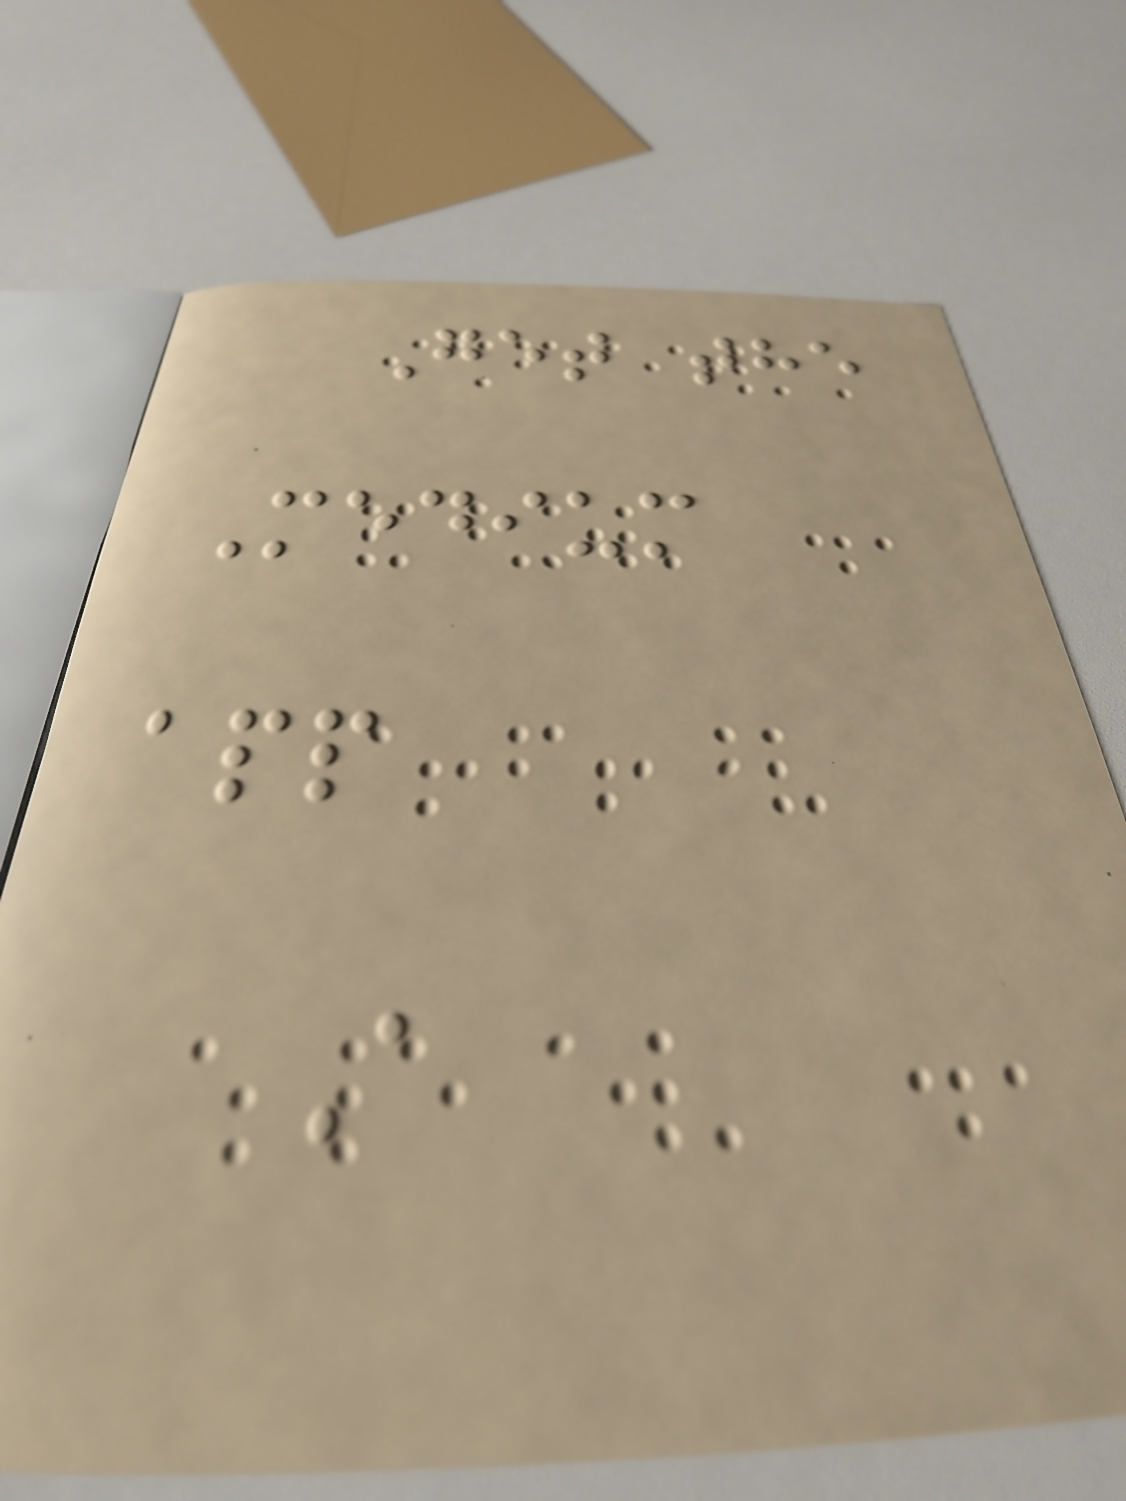Get the
Medium
app
A
